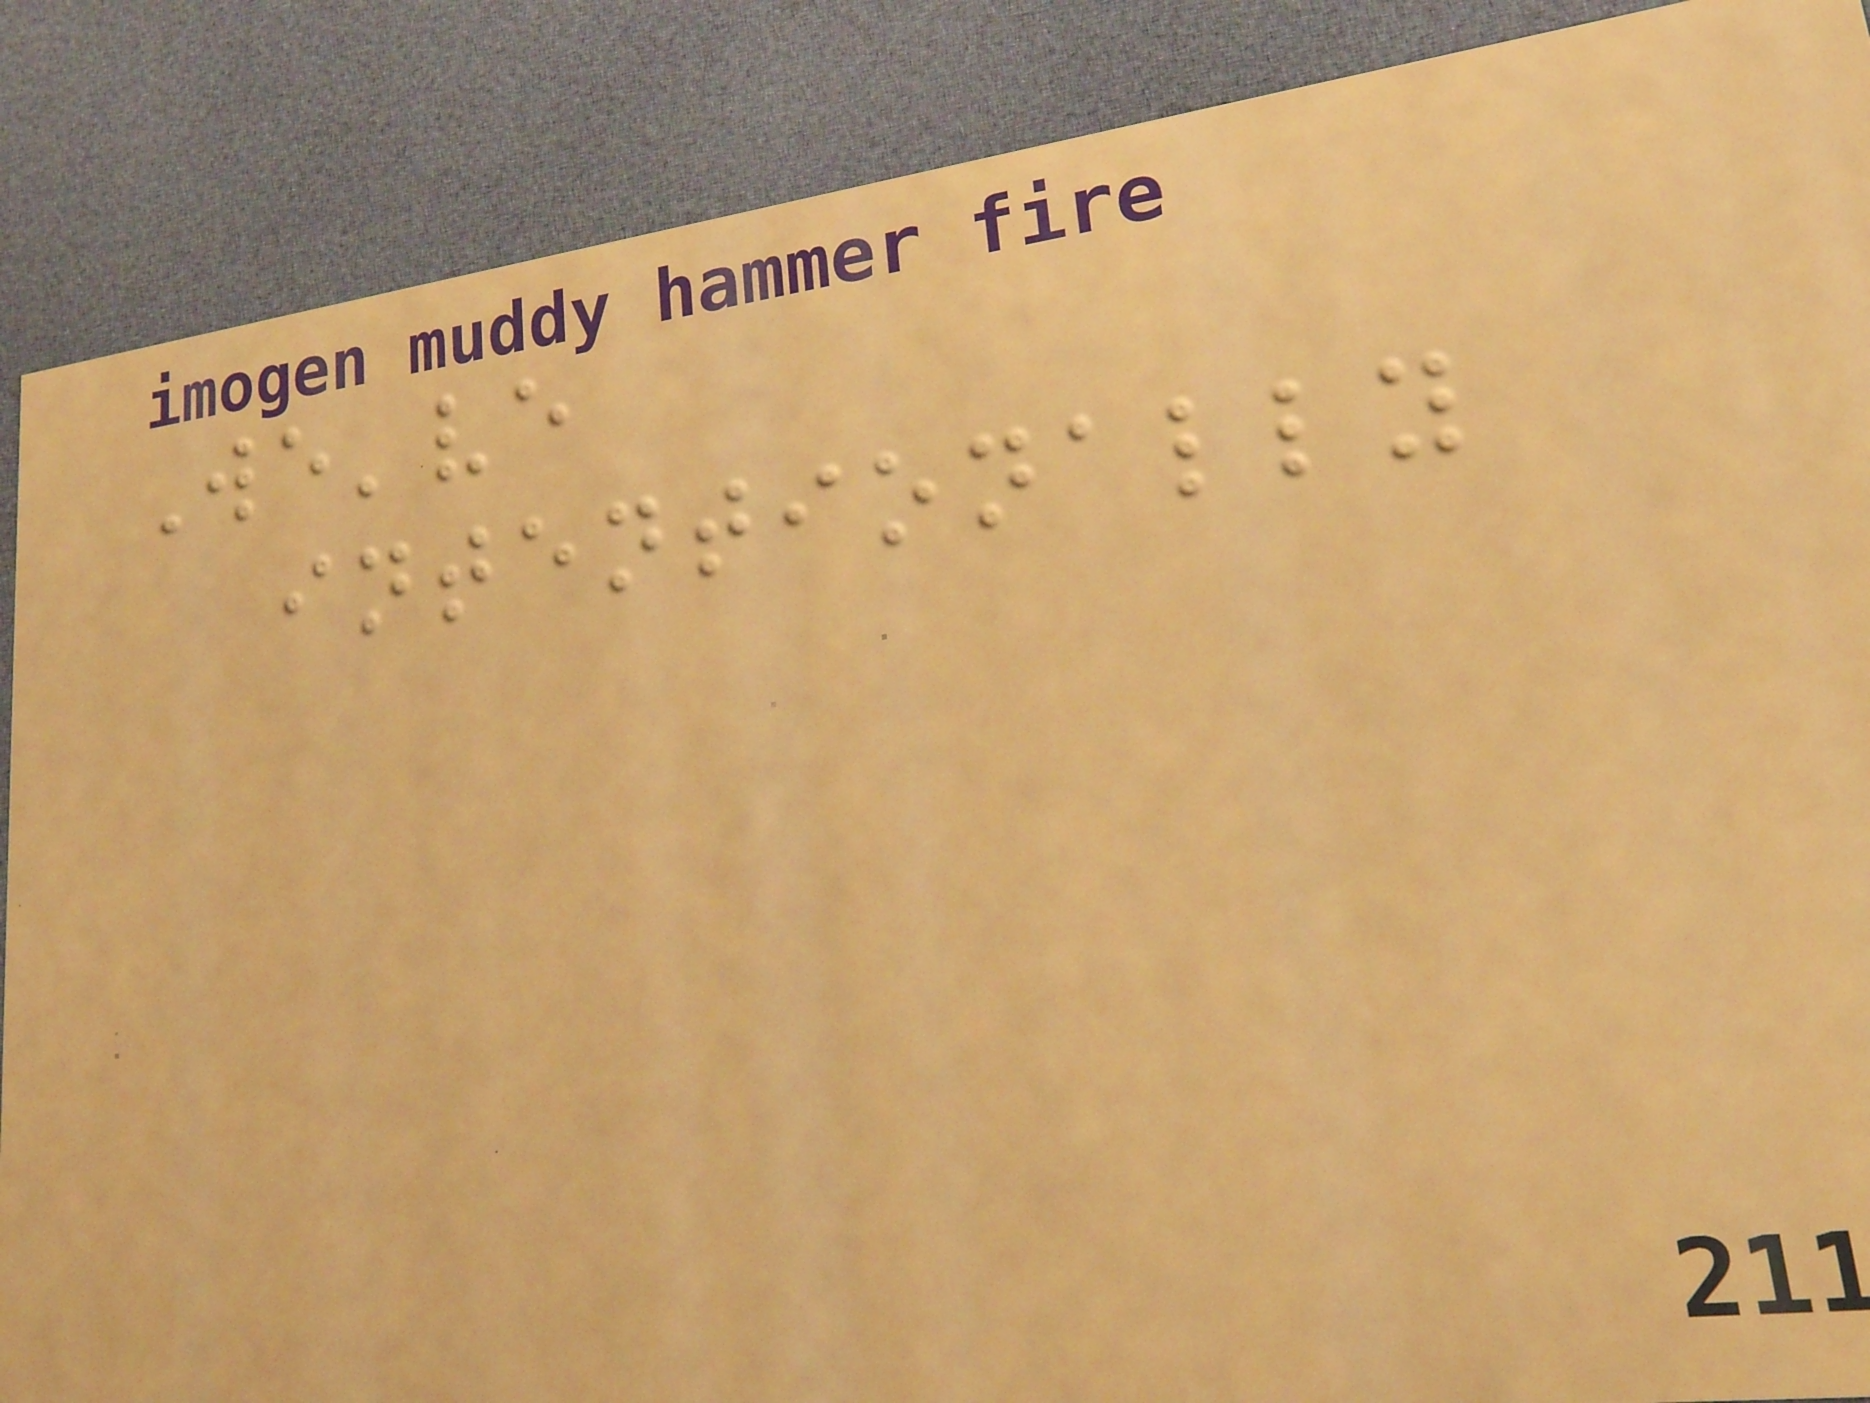We've
intentionally
